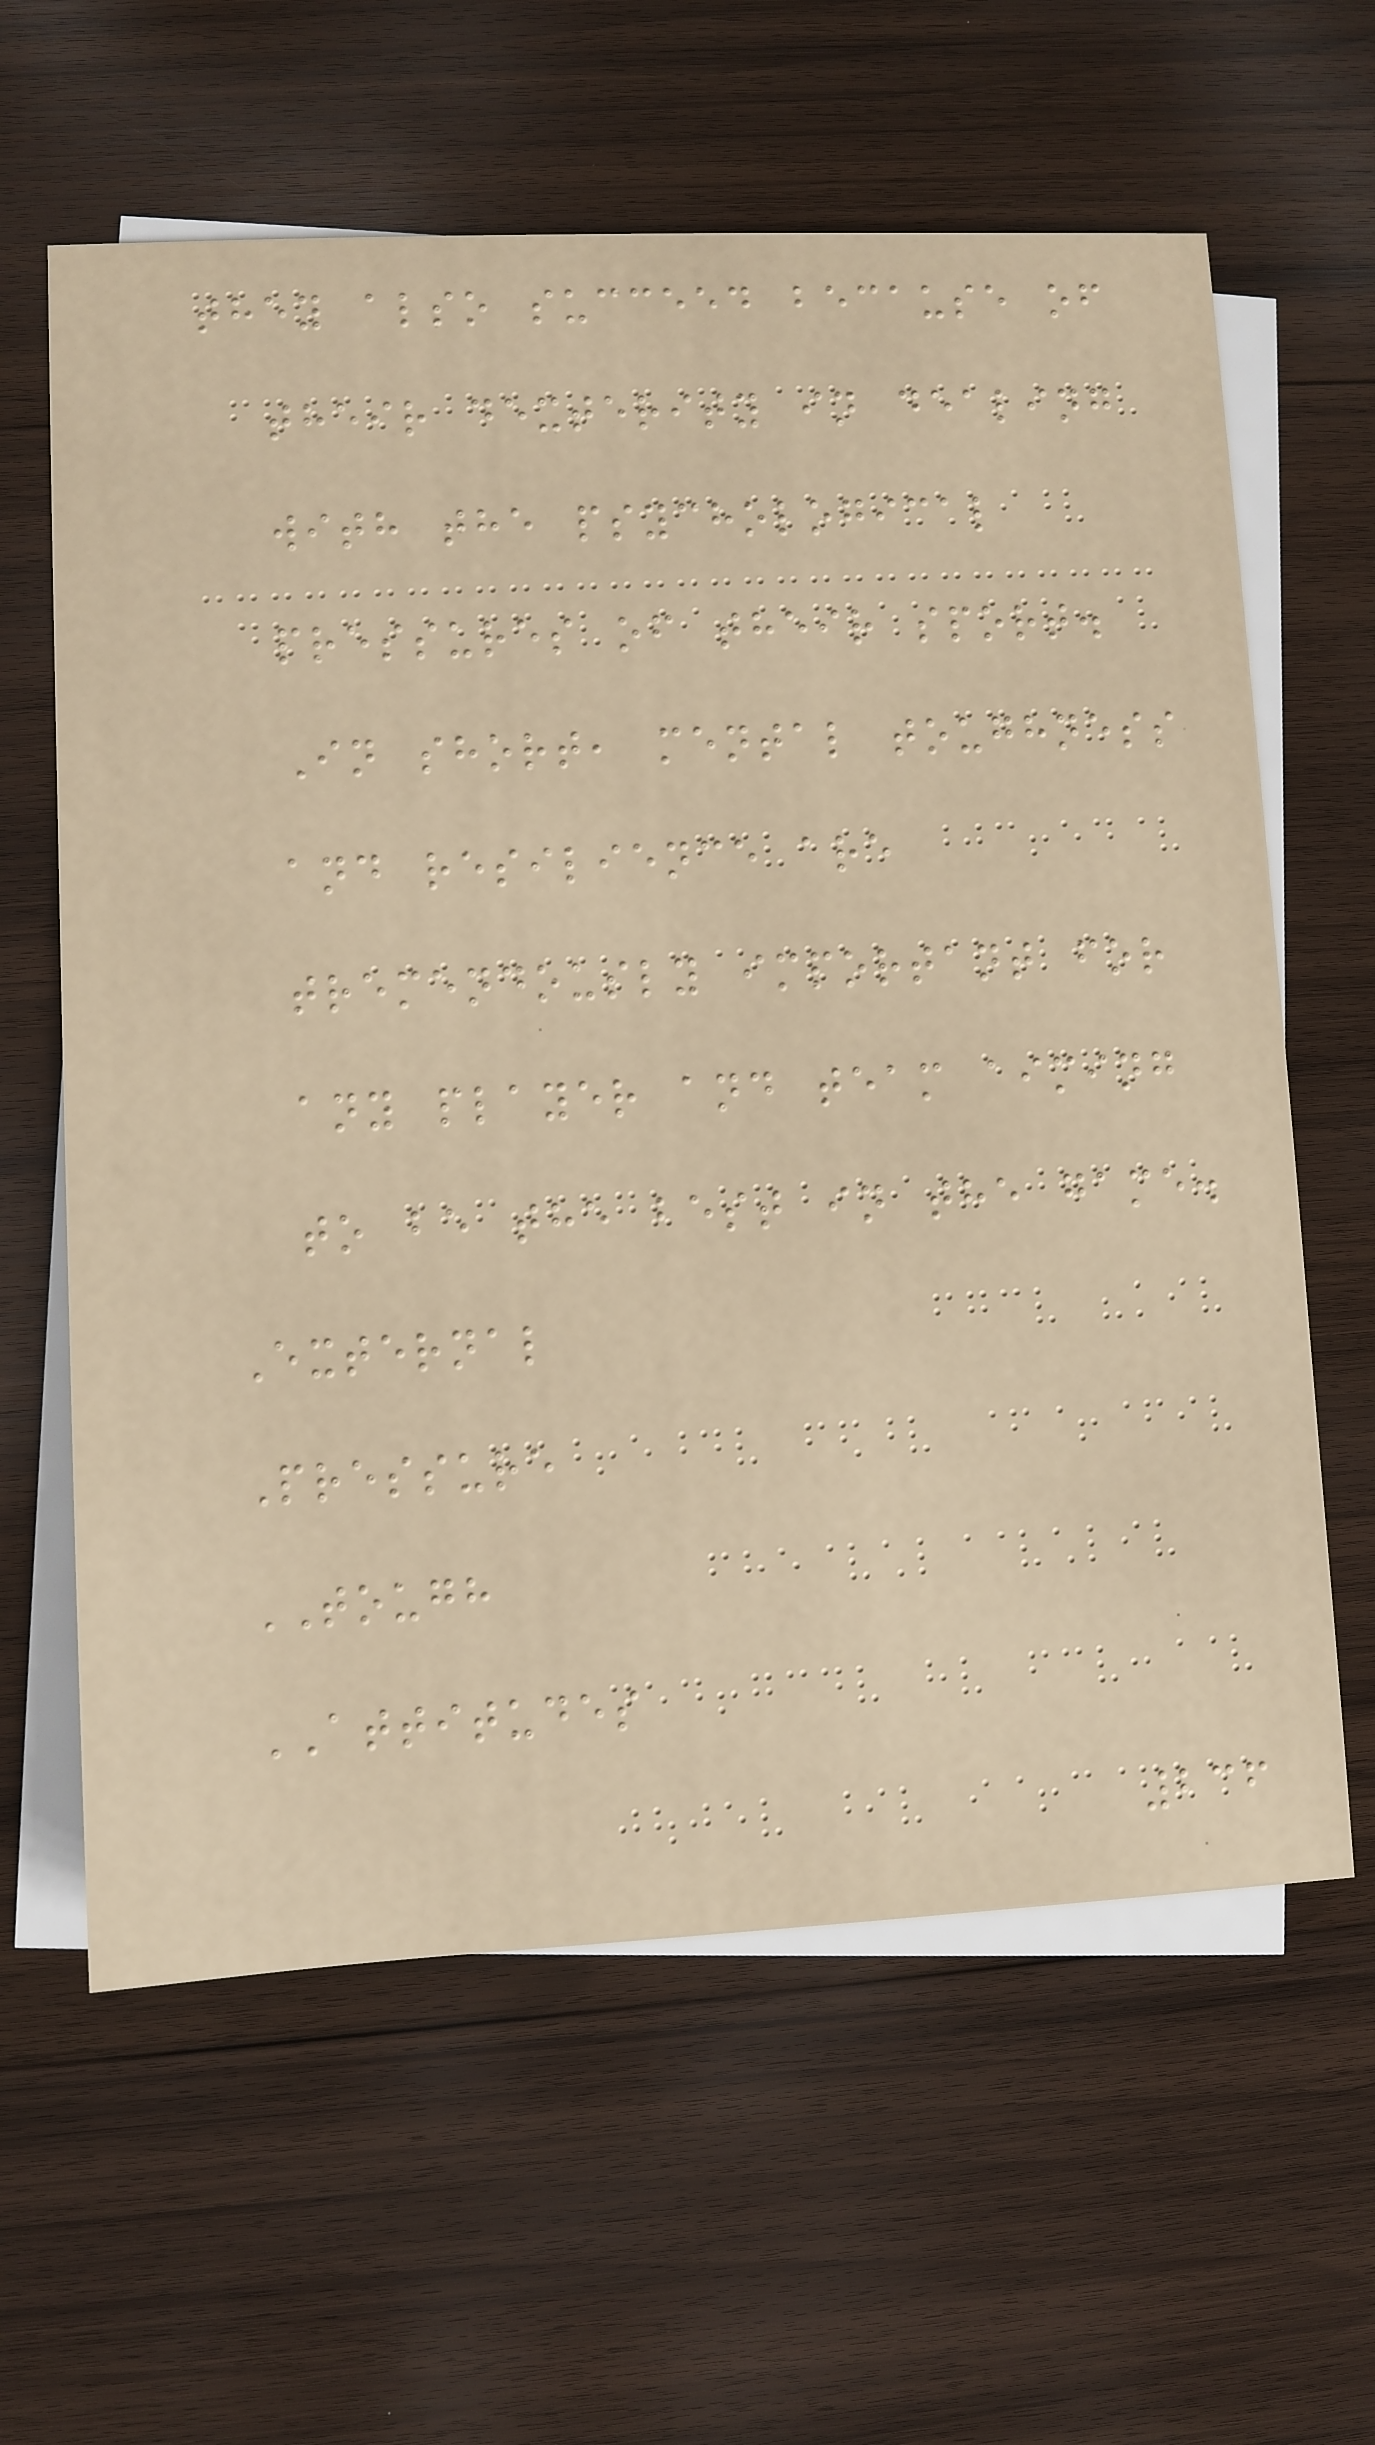they also succeed because of
their dexterity in dealing
with the psychological
pressures of their sport.
In short, mental toughness
and resilience are
tremendously important for
any player and team aiming
to be the best in the game.
External
Pressure
TOUGH
ATTITUDES
236
